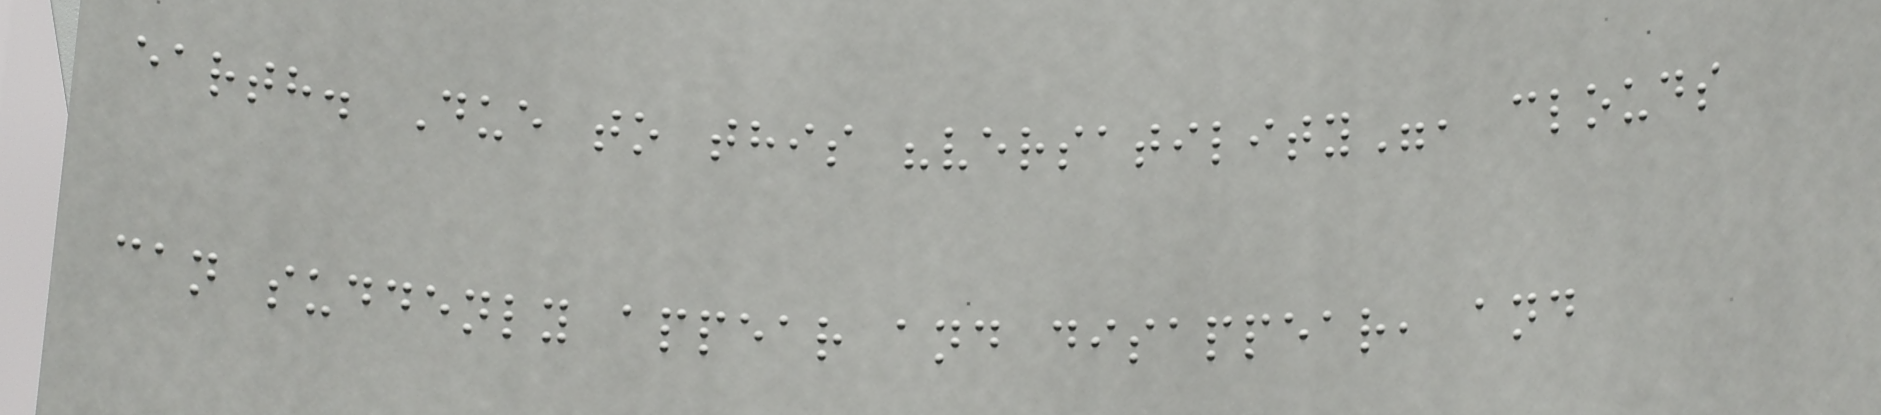earth. Due to this "versatility", clouds
can suddenly appear and disappear, and
